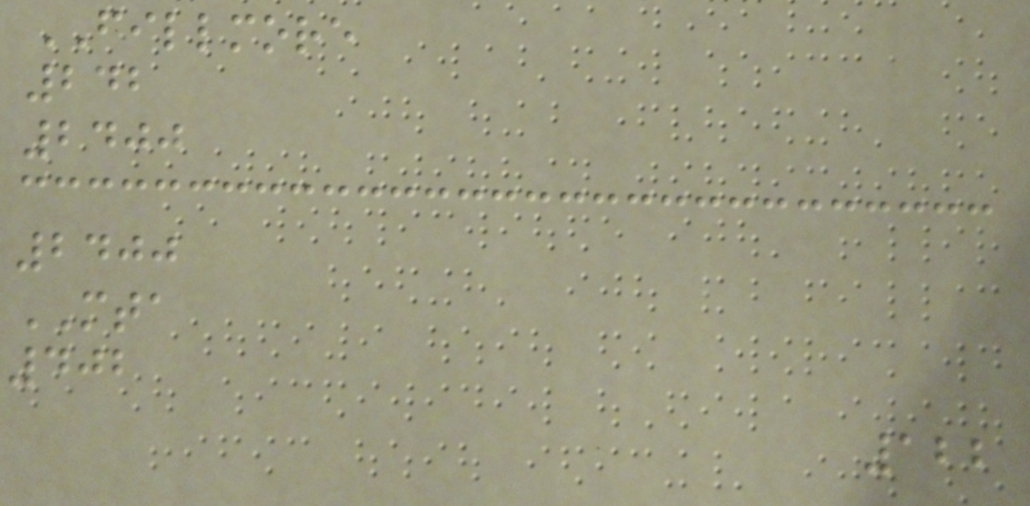FILLMORE
242
2400
2400
MTA
402
122
